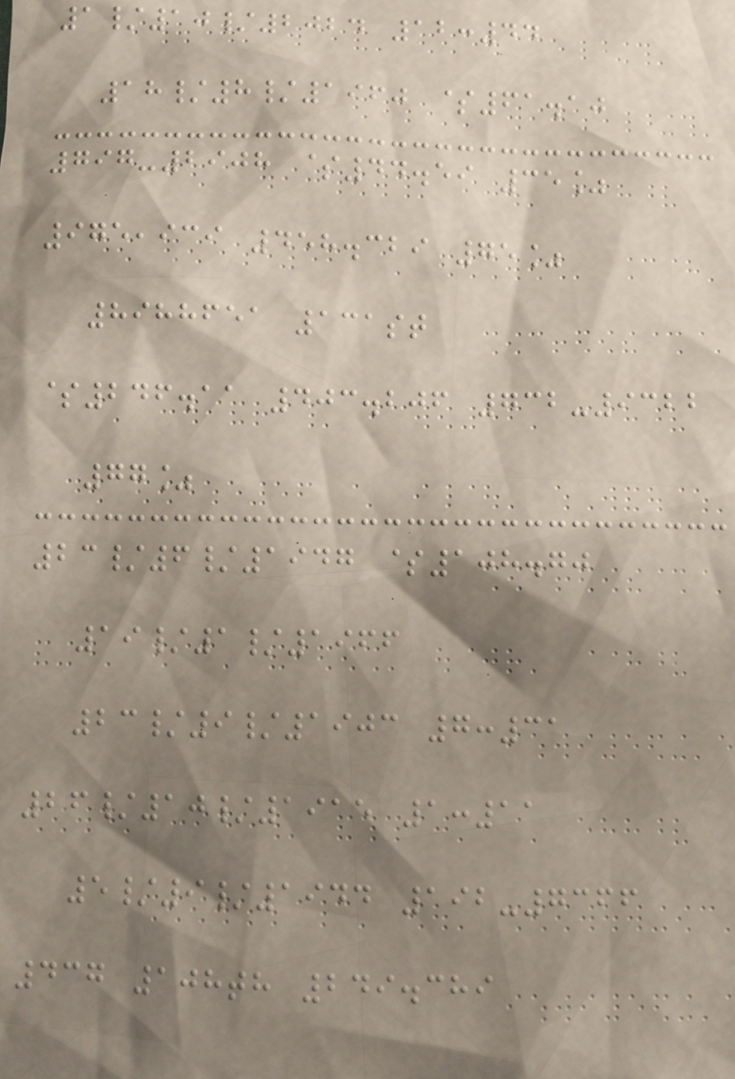1/10/2024 12:44
18/8/1960 $61.10
797-2908 $44.59 35%
975,939 458.329 75%
8988651 131st
$246.11 403.206 732-9322
77%
23/6/1947 $108.70
19/1/1966
23/9/1903 7:31
26/10/1915 1:11
5/9/1944 192-7366
437 108th 249.389
